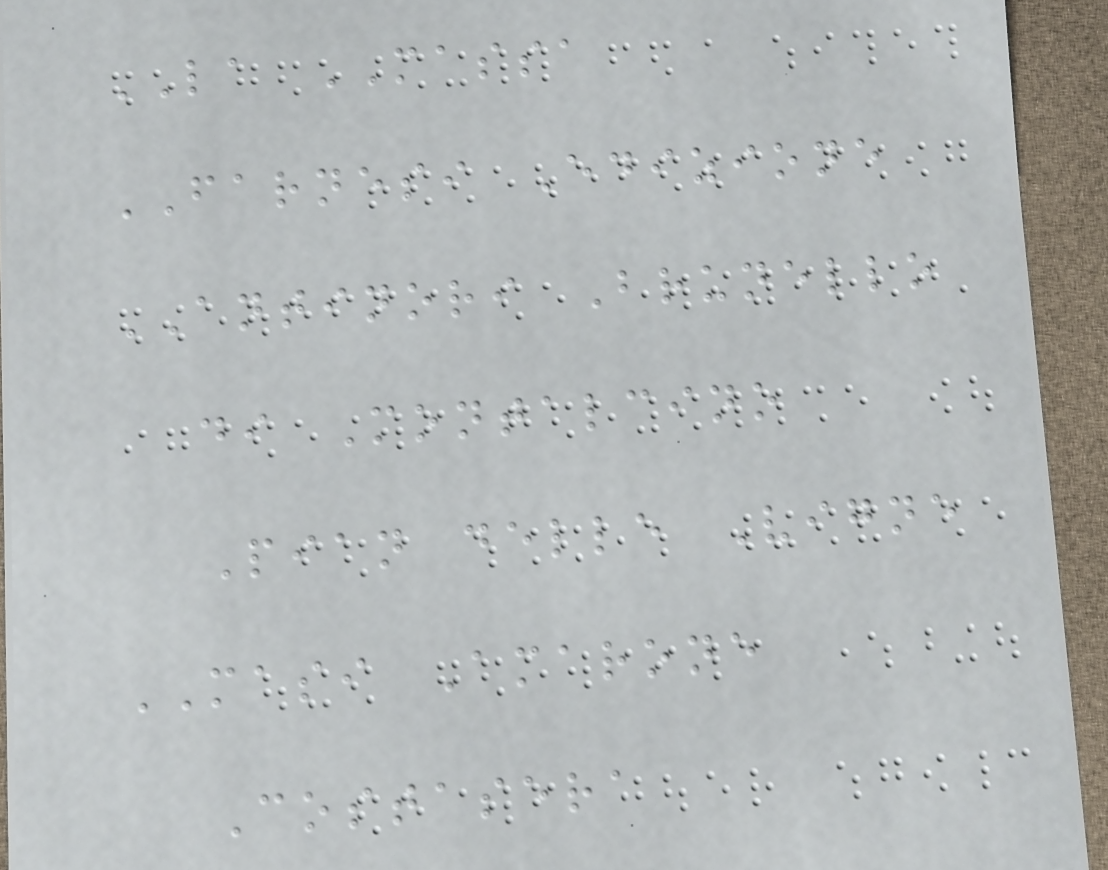LA MASSA
FARNESI Edizione
ANTINORI Brunello
di Montalcino
Pian delle Vigne
MASI Amarone
Costasera
